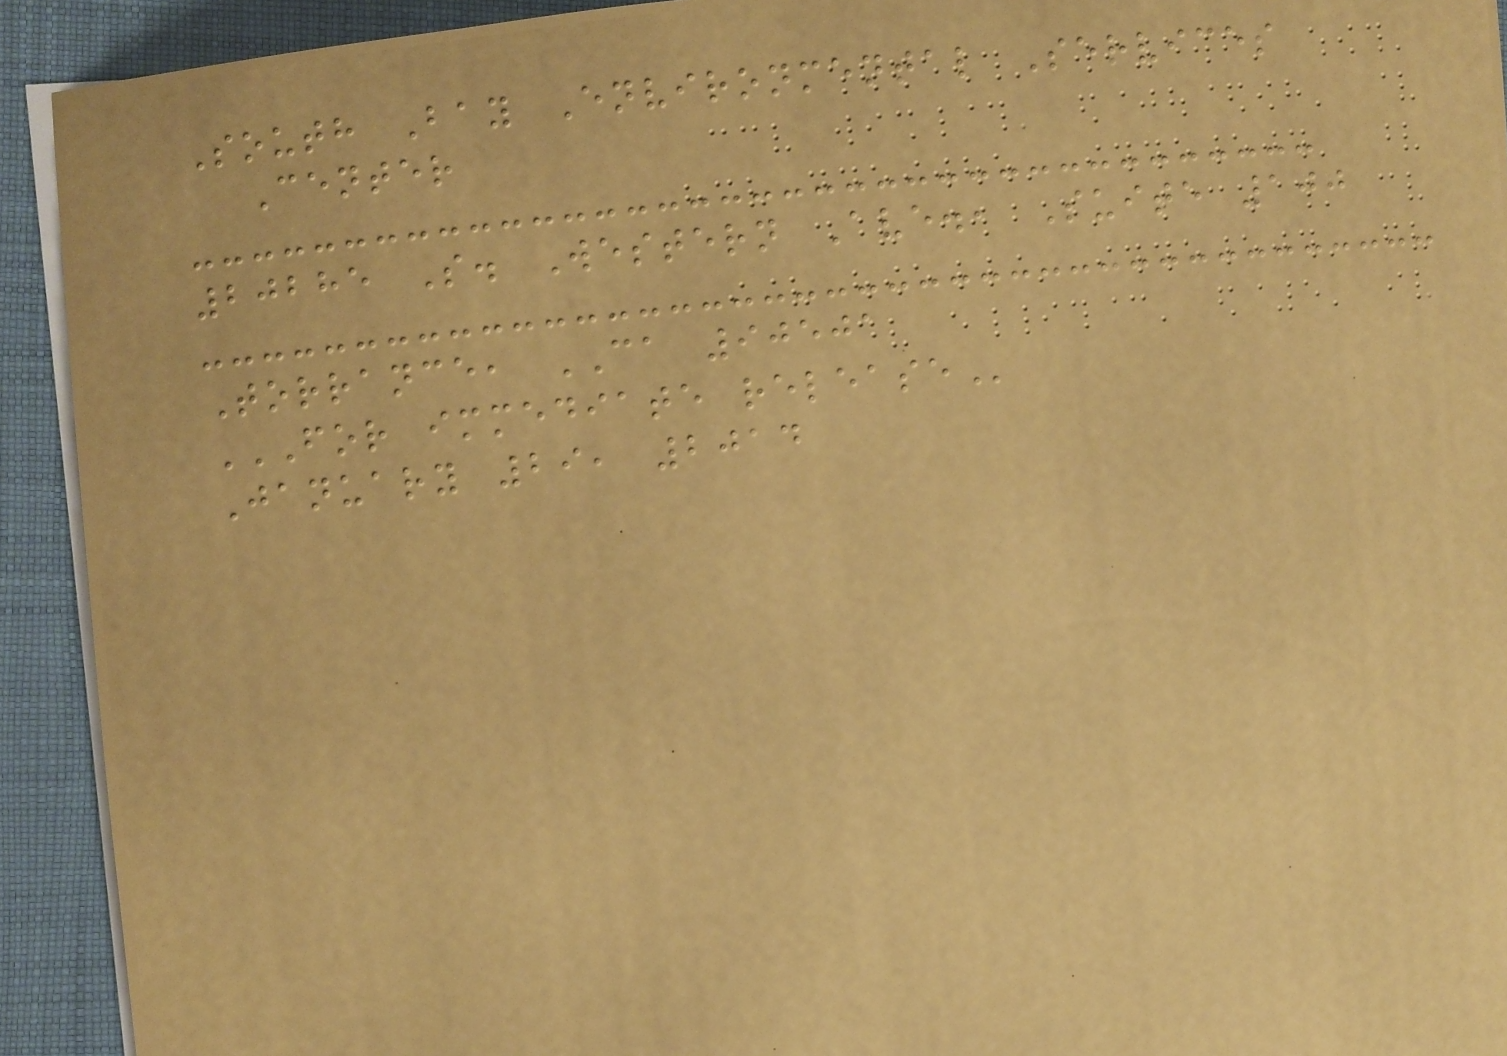South Bay Environmental Services
Center
20285 S. Western Ave., Suite 100
Torrance, CA 90501
FOR IMMEDIATE RELEASE
January 29, 2014
